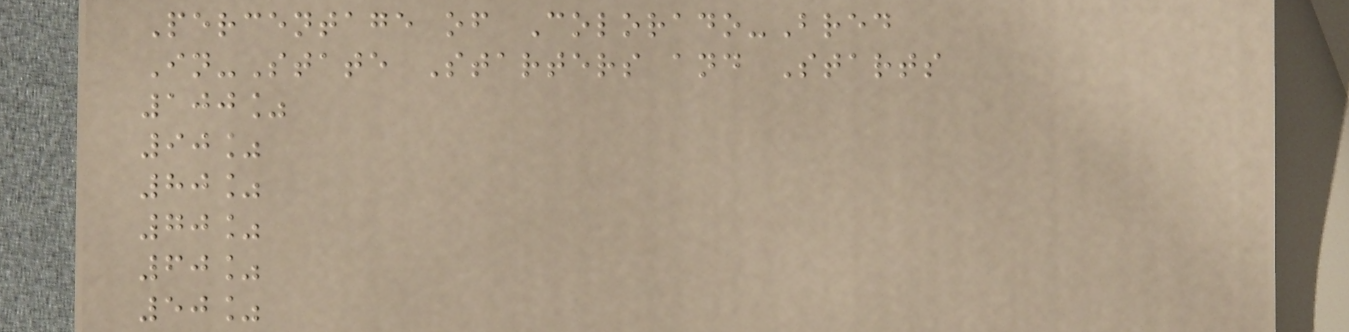Percentage of Colorado-Bred
In-State Starters and Starts
100%
90%
80%
70%
60%
50%
